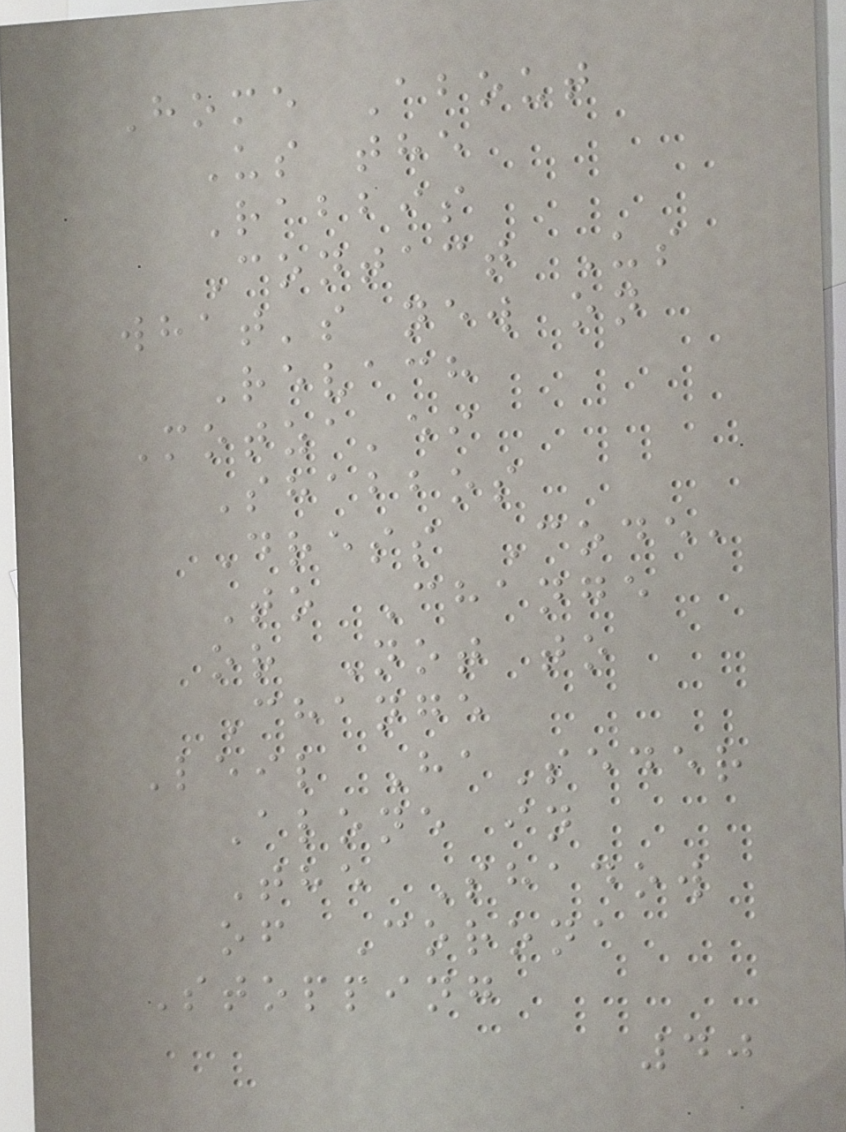Home About
Us the
Rabbis
Contact Us
what's new on
Revach
Motza'ei
Shabbos
Dress Code,
To Change
or Not to
Change
Leil HaSeder
Alone in
The Shadow
of Corona
Stopping
40
